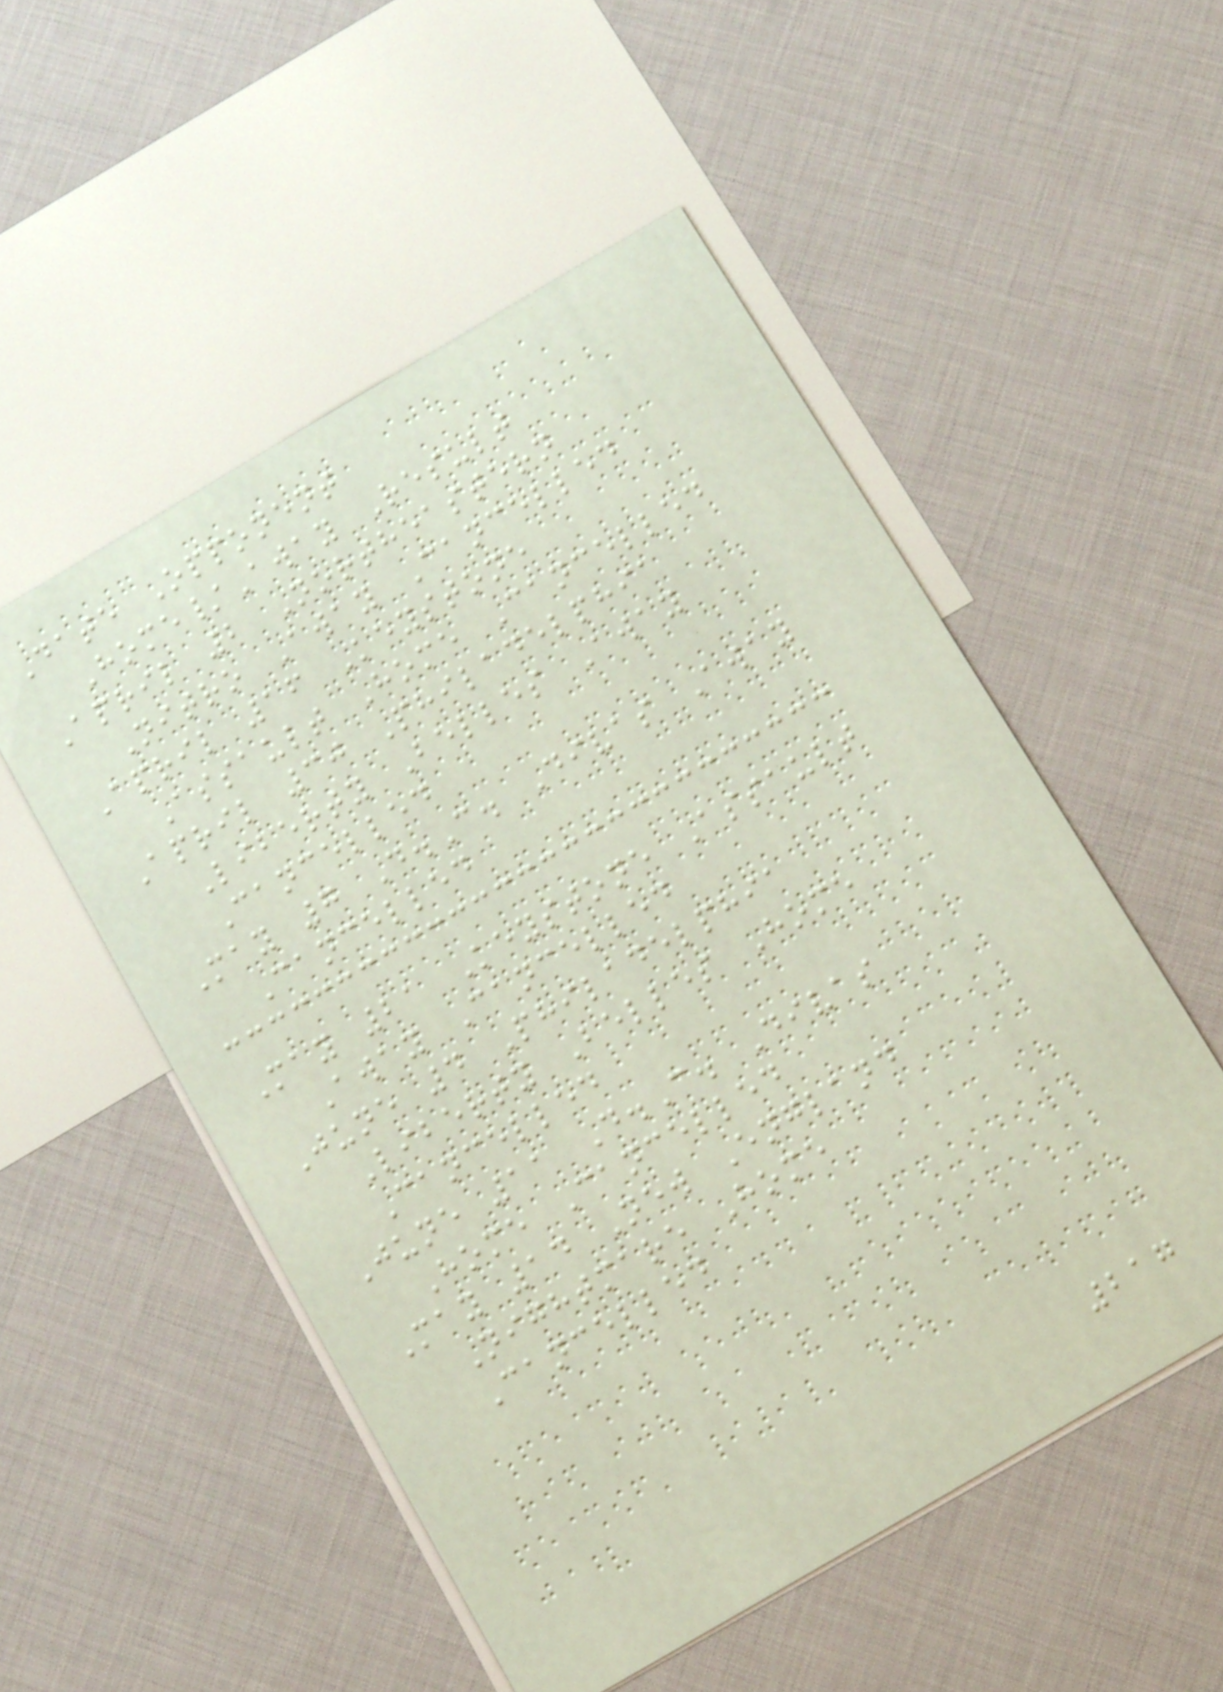Date Opponent
Home/Away Result
April 2 Northeastern
Nitro Away Cancelled
April 16 Keystone
Assault Home Cancelled
April 30 Philadelphia
Liberty Belles Away
Cancelled
May 7 D.C. Divas Away
Cancelled
May 21 Keystone Assault
Away Cancelled
June 4 Philadelphia
Liberty Belles Home
Cancelled
June 11 D.C. Divas
Home Cancelled
May 14 New England
Nightmare Home
Cancelled
217
